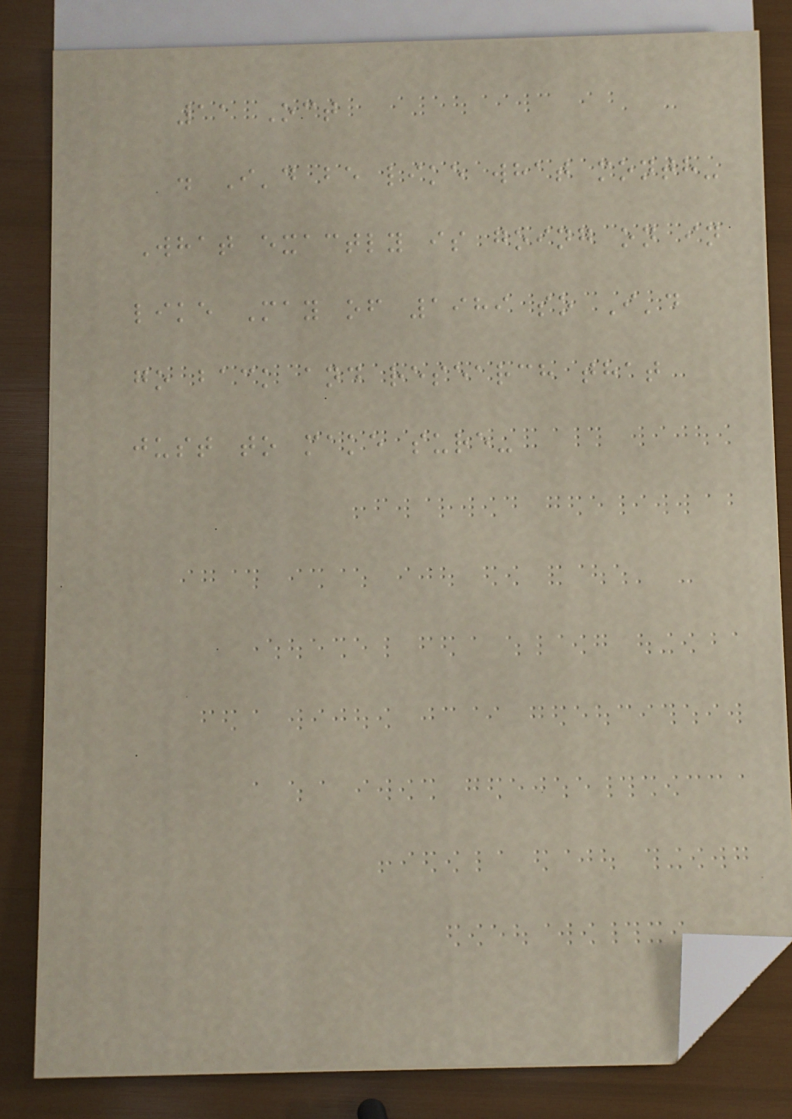11 Oct
. I'd be like what month-
What exactly is going on in
like May of 1989 so I'd
go back and research that
just to make sure-
